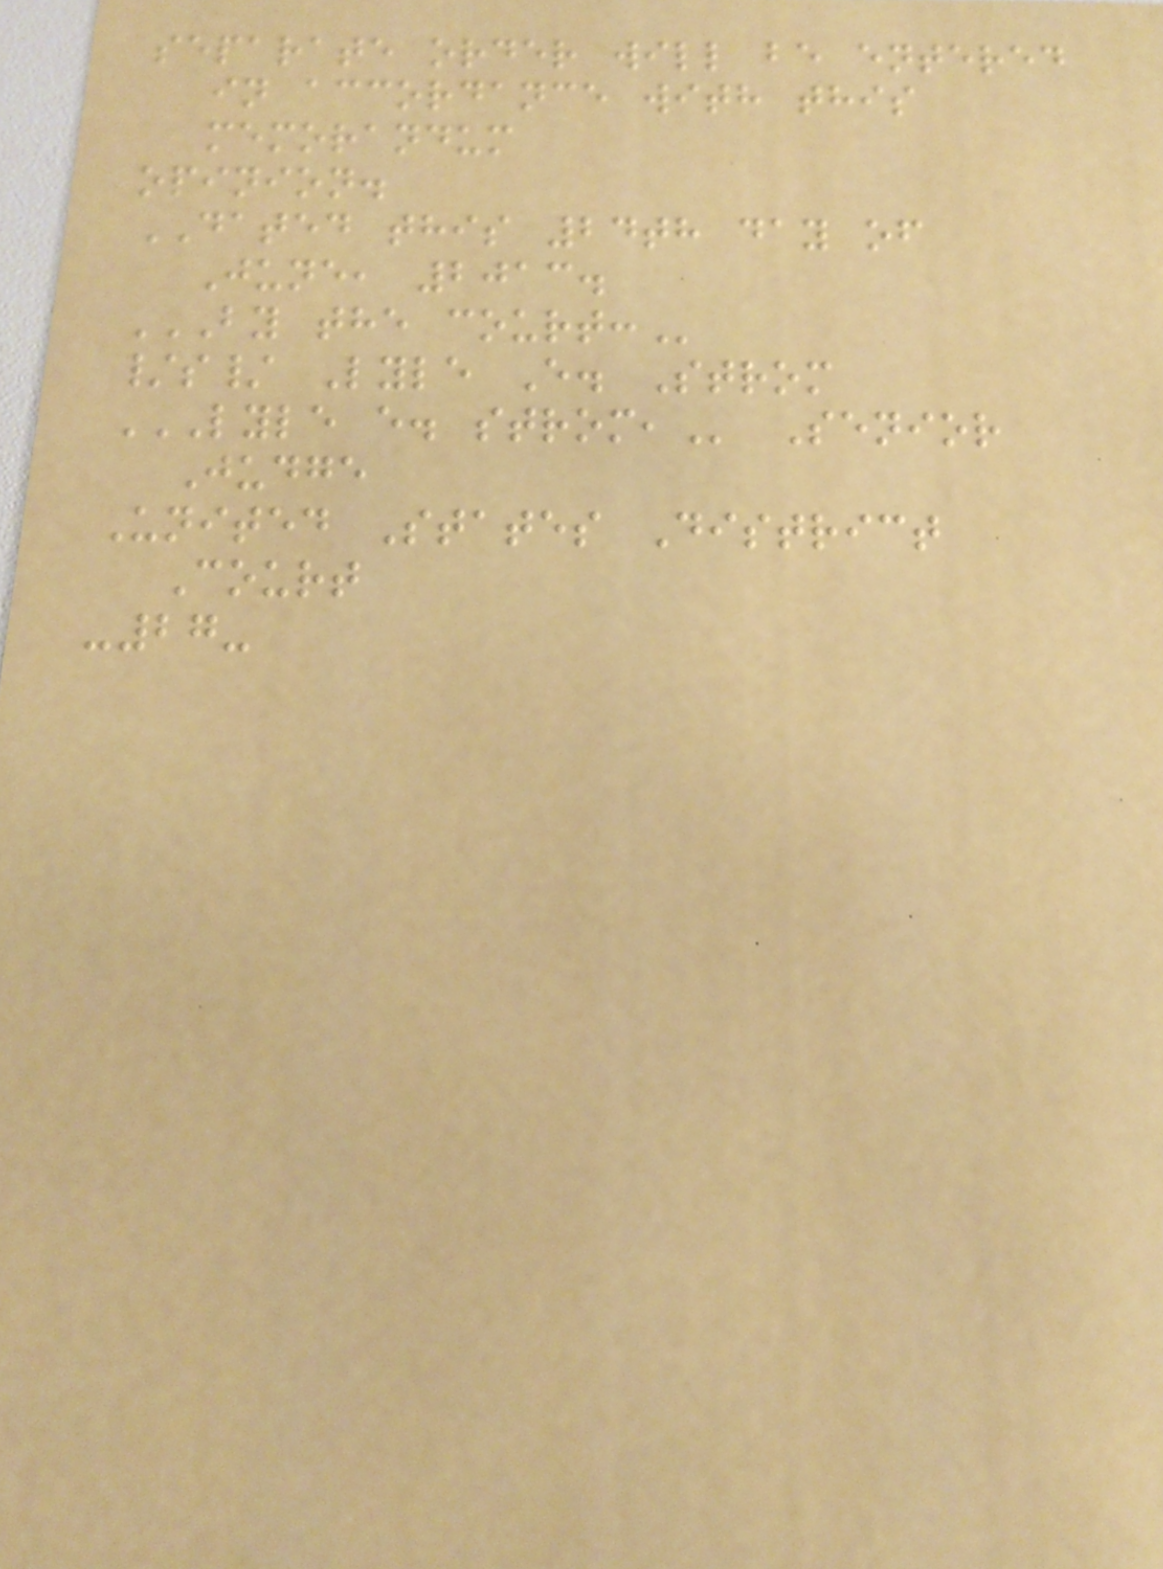separate order will be entered
in accordance with this
memorandum
opinion.
DATED this 24th day of
June, 2013.
BY THE COURT:
/s/ Lyle E. Strom
LYLE E. STROM, Senior
Judge
United States District
Court
-27-
